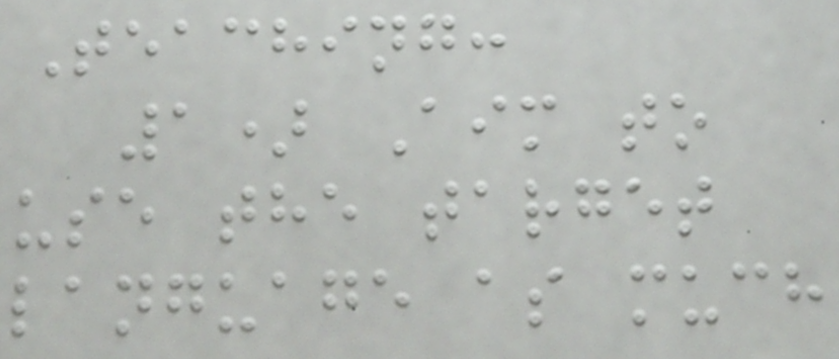Teaching:
1) Aim to
use the target
language as much
